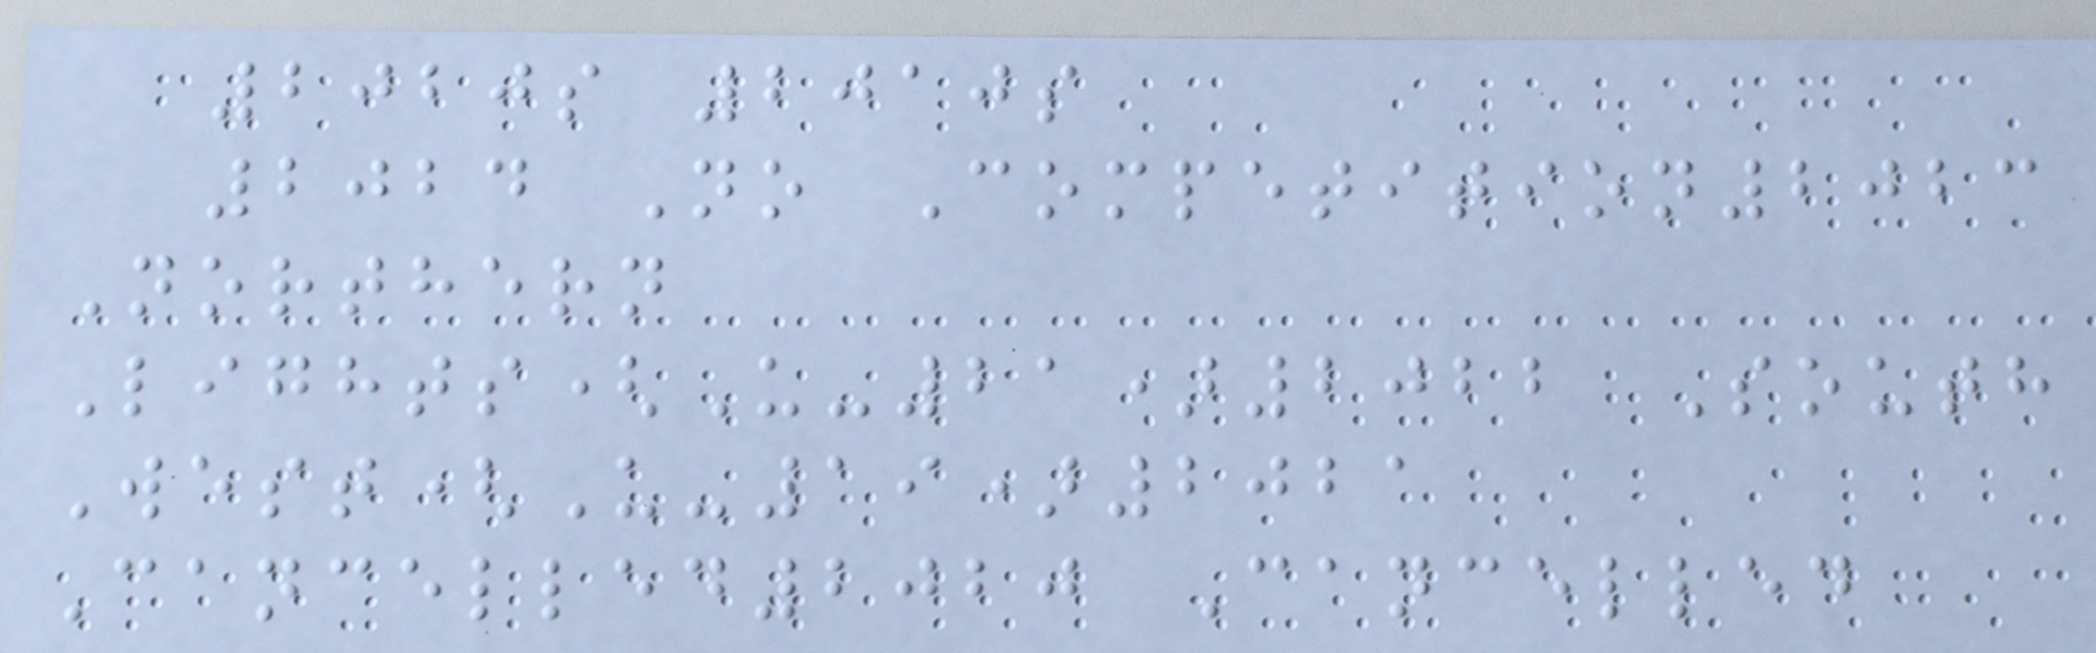2020s 2010s
2024 No Competition2023
Northern
Lights(U-21)2022 South
West(U-19)2021
Cancelled2020 Cancelled
